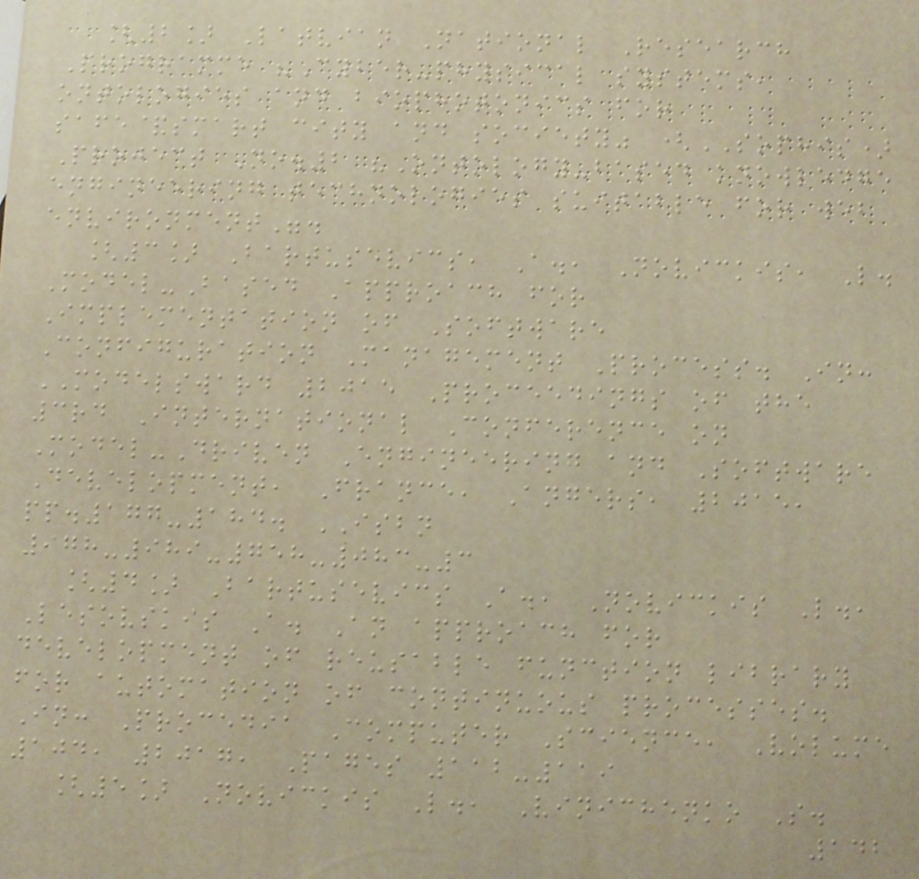[2] Latvian National Research
Programme "Cyber-physical systems,
ontologies and biophotonics for
safe&smart city and society" (SOPHIS)
Project No.2 "Ontology-based knowledge
engineering technologies suitable for web
environment".
[3] Bartusevics, A., Novickis, L.
Model-Based Approach for
Implementation of Software
Configuration Management Process. In:
MODELSWARD 2015 Proceedings of the
3rd International Conference on
Model-Driven Engineering and Software
Development, France, Angers, 2015,
pp.177-184. ISBN
978-989-758-083-3
[4] Bartusevics A., Novickis L.,
Lesovskis A. An approach for
development of reusable function library
for automation of continuous processes.
In: Procedia Computer Science, Volume
104, 2017, Pages 112-119
[5] Novickis L., Vinichenko S.
142
